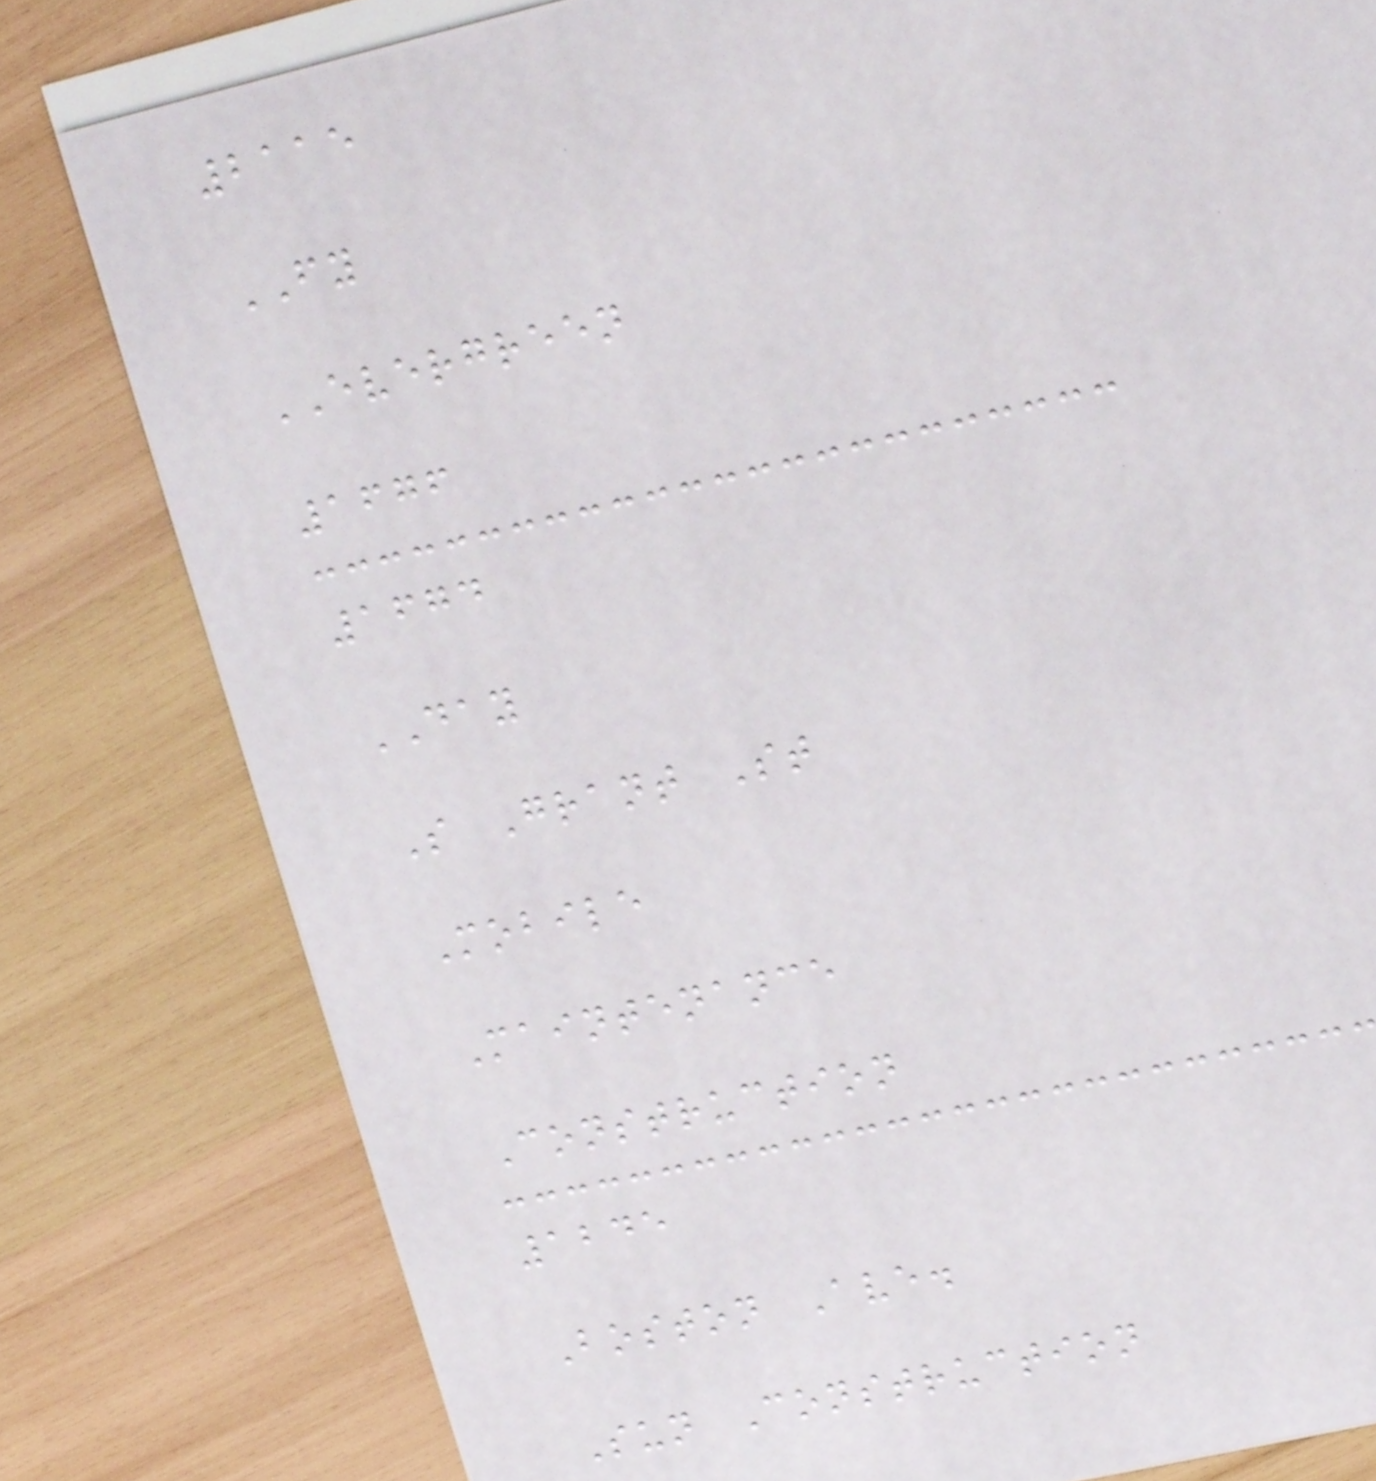2115
FY
EVERGREEN
1676
1674
DAY
S Grant St
Mobile
Maintenance
Construction
1245
Boston Ave.
Sun Construction
